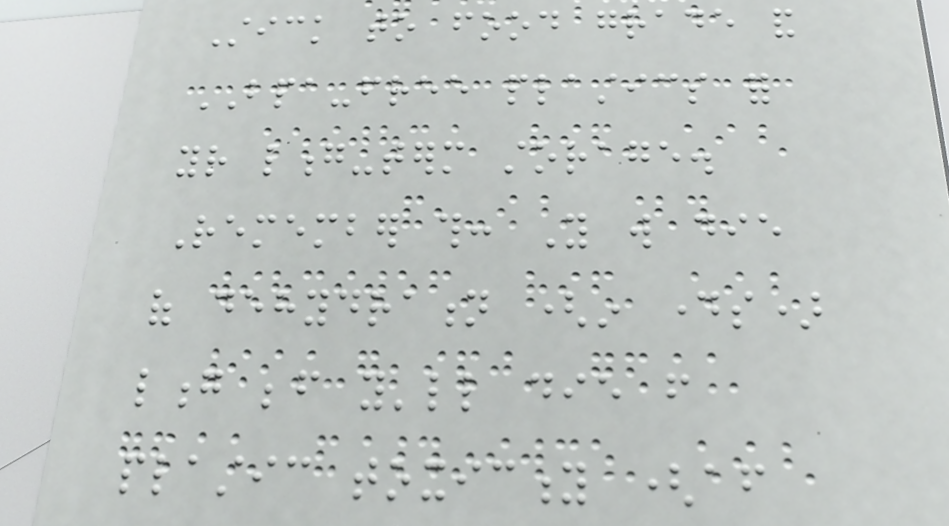Stick to food grade and
BPA-free plastics for
your long-term storage.
Remember this: You will die
of dehydration (in days)
long before you'll die from
plastic toxicity (after
